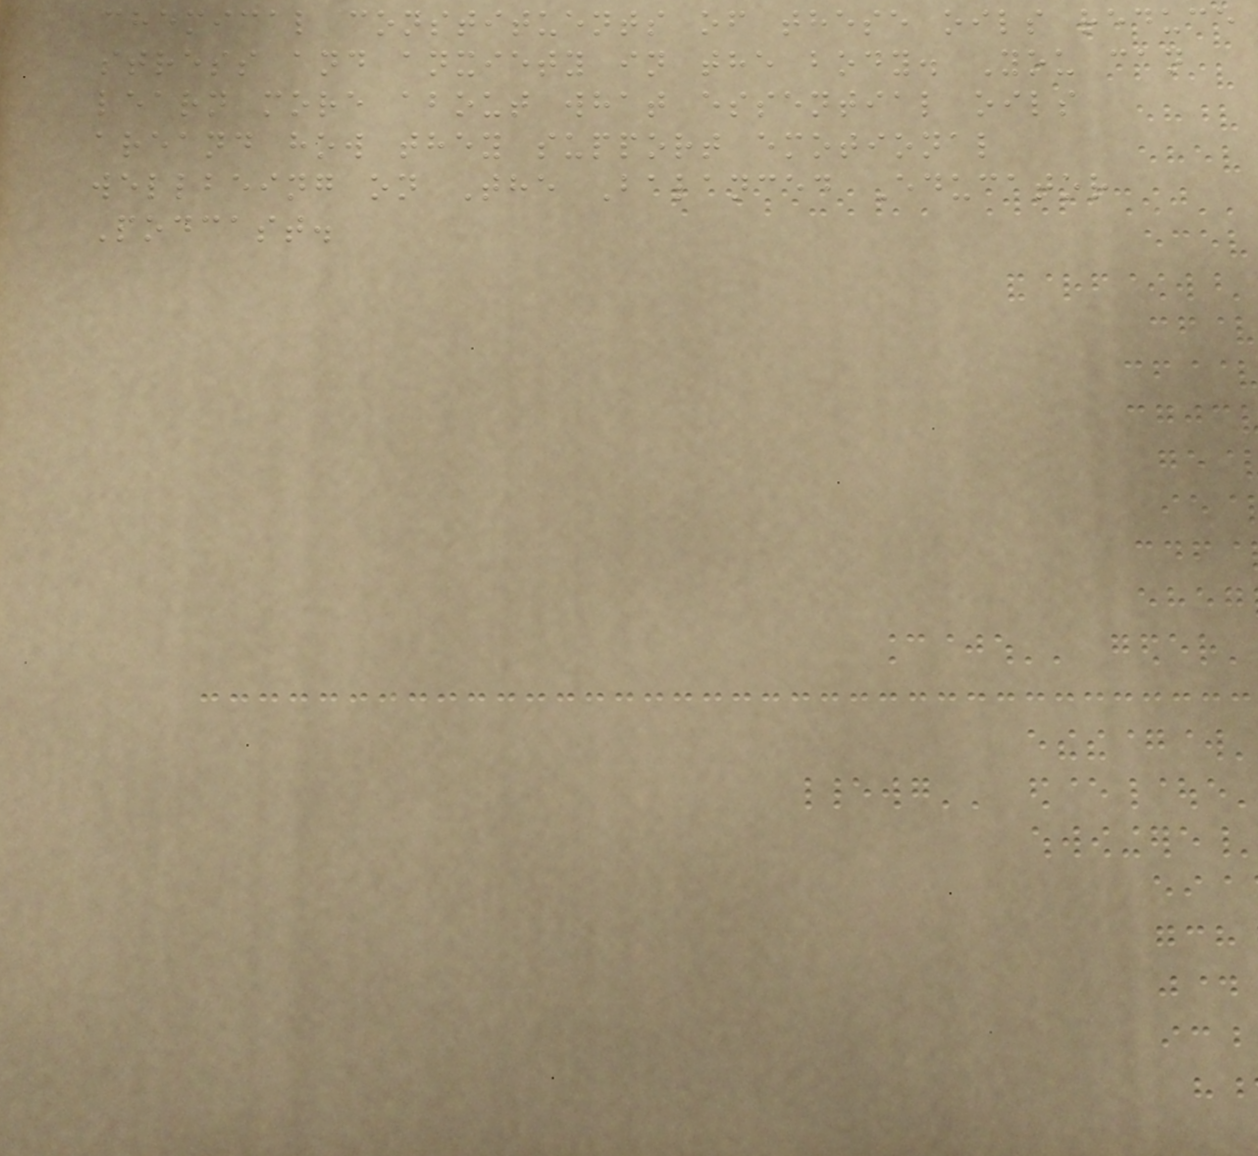chemical constituents of these oils reduce
stress and anxiety in the body. You can
learn more about what essential oils
areand how they support emotional
wellbeing on The Balanced Educator
Podcast.
